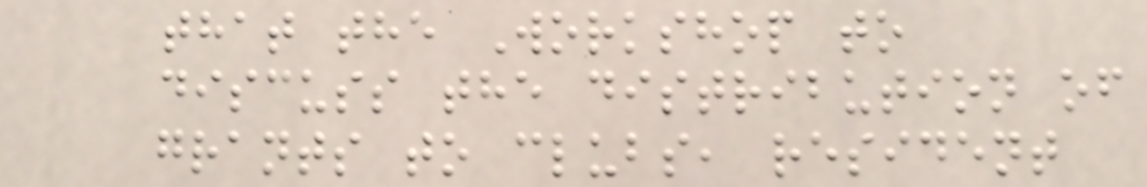that the Workshop to
discuss the distribution of
grants to clubs, resident
